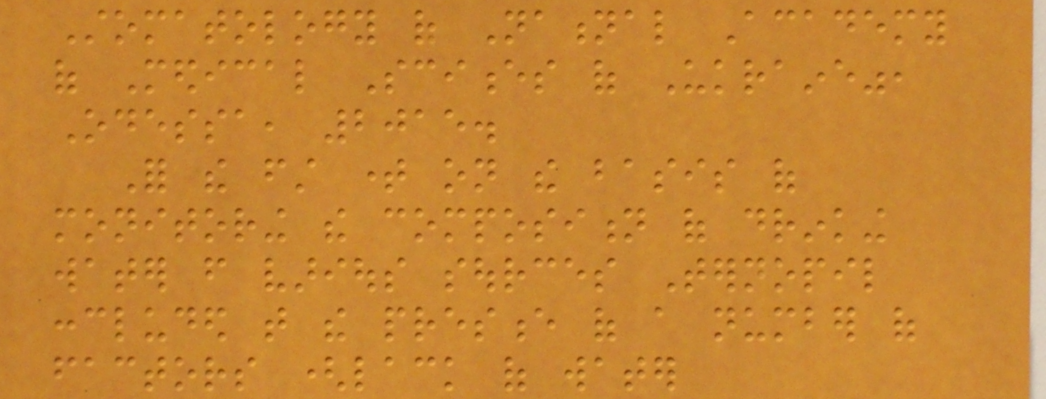Stomatology of National Academy
of Medical Sciences of Ukraine",
Odessa, 2015.
For the first time on the basis of
monitoring the composition of drinking
water from various sources Ternopil
concluded that the presence of a number of
factors (lack of water
